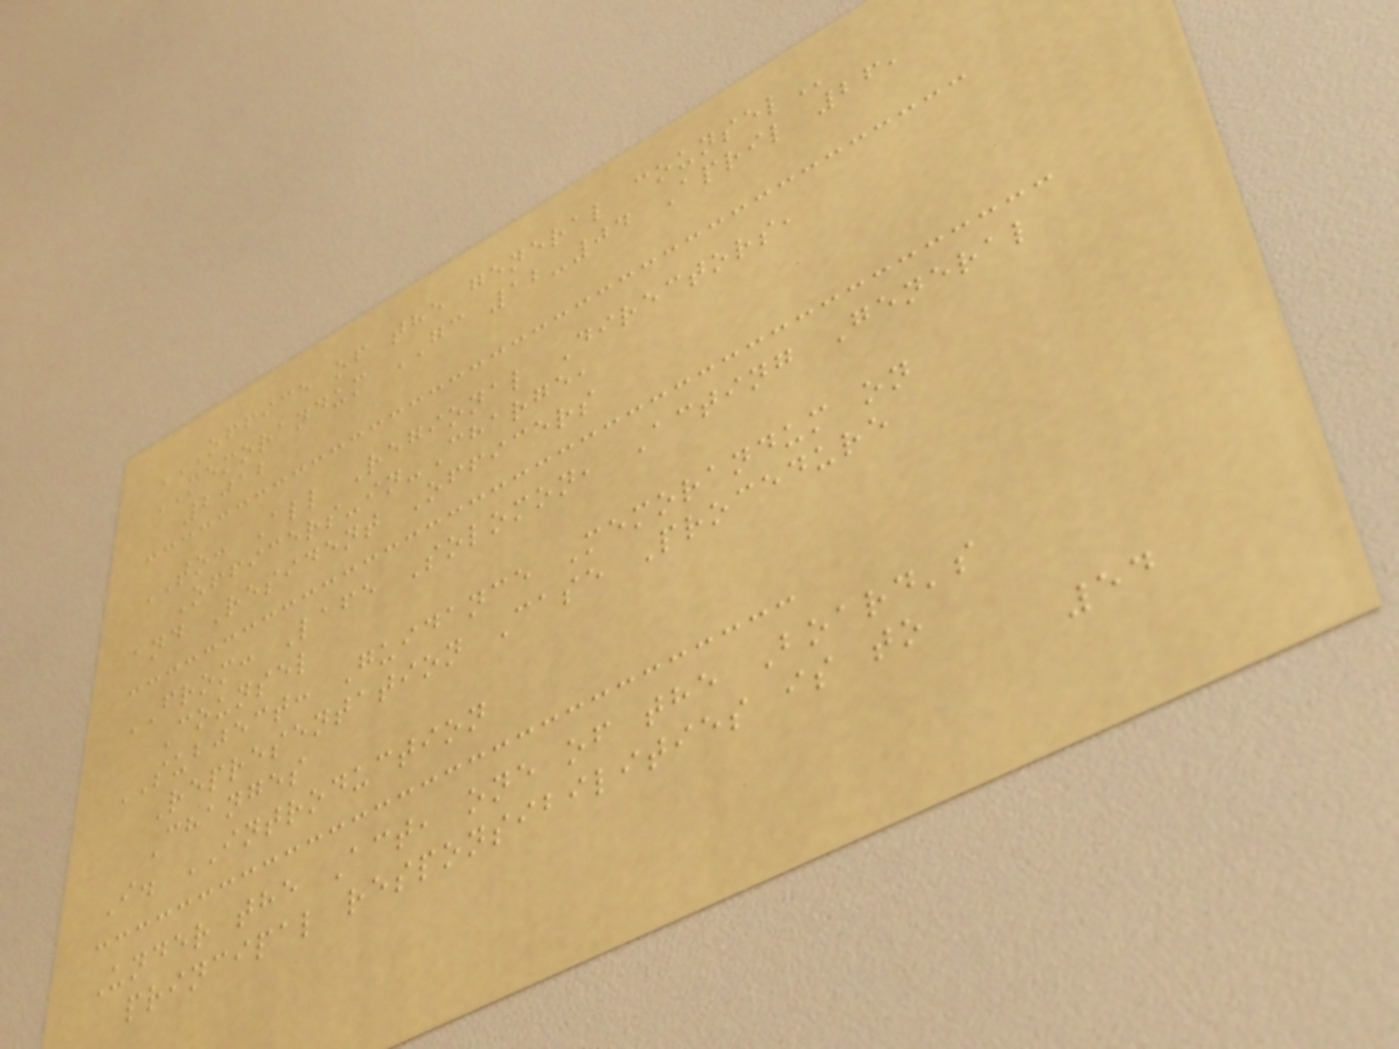OFFICE OF THE GENERAL COUNSEL
MEMORANDUM GC 12-04 April 26,
2012
TO: All Regional Directors,
Officers-in-Charge,
and Resident Officers
FROM: Lafe Solomon, Acting General
Counsel
SUBJECT: Guidance Memorandum on
Representation Case Procedure
Changes
I. INTRODUCTION
Under the Act, one of the Board's
principal responsibilities is to
54
